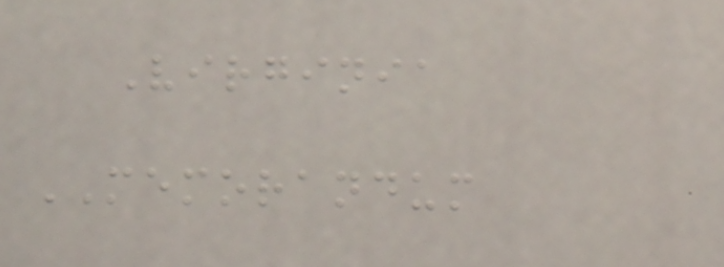Virginia
MEMORANDUM
